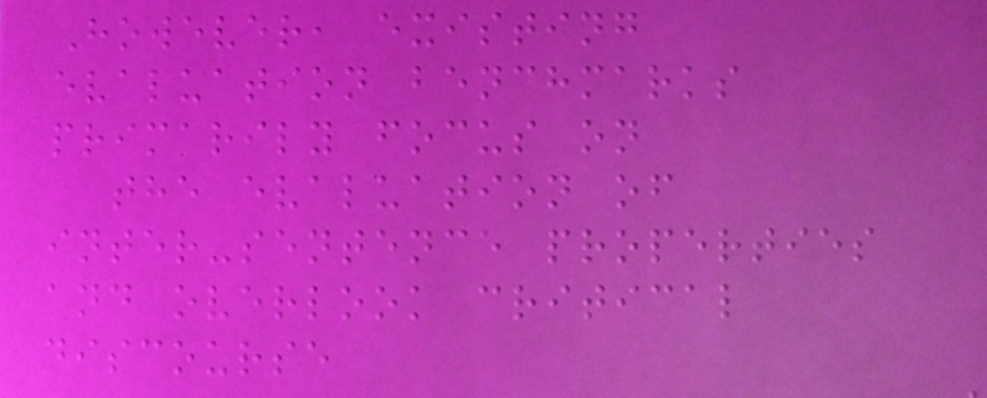However, existing
evaluation benchmarks
primarily focus on
the evaluation of
inter-sentence properties
and overlook critical
discourse
